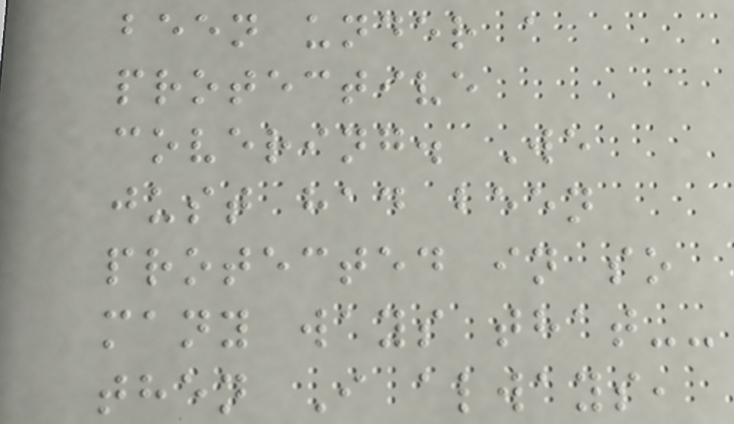been under a
protective
covering. We
just had been
protected in so
many ways that--
then I always,
